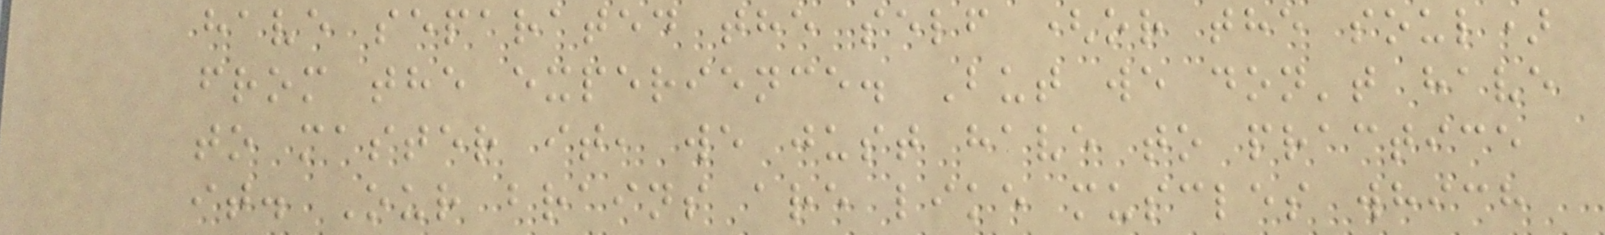have separated the self (or the soul)
from the experience. But we don't have
to master it, we just have to practice
it. Our brains are like muscles which
